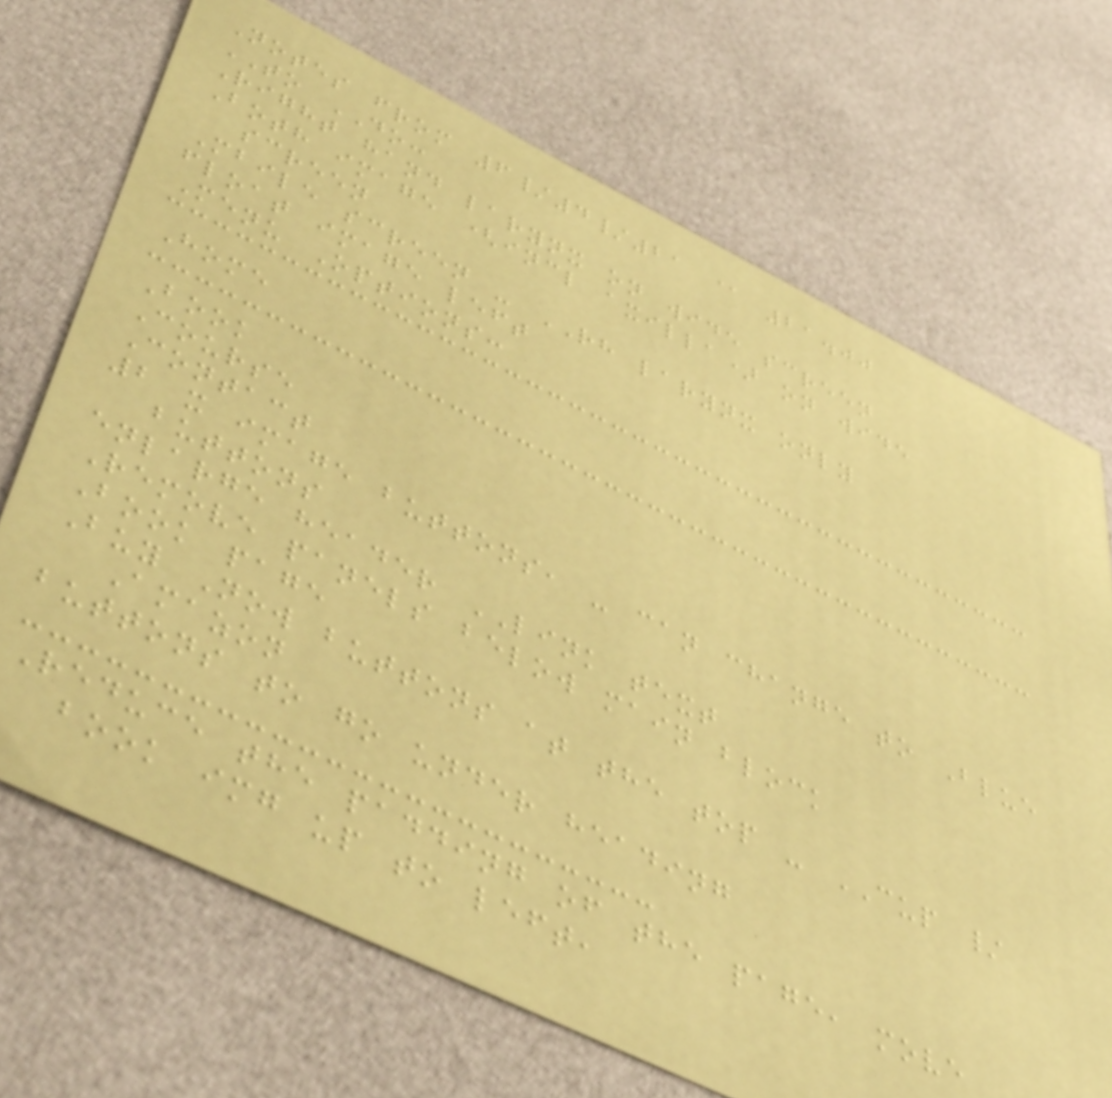Notes from 6/4/21 @ 21.00
TO DO:
Right hand larynx on wide screen
Both image (incl axilla) on wide
screen
Mbile screen - RH larynx only
float image left
Menu Options:
Home
Book
Course
Contact
2 x image buttons, - can change to Blue
buttons
enlarge header LINK text
Remove panels below main block
Book page
Buy Now buttons at the top - CUP /
Amazon
buttons to go under heading
Reduce the padding of the page, move
book img up to left,
